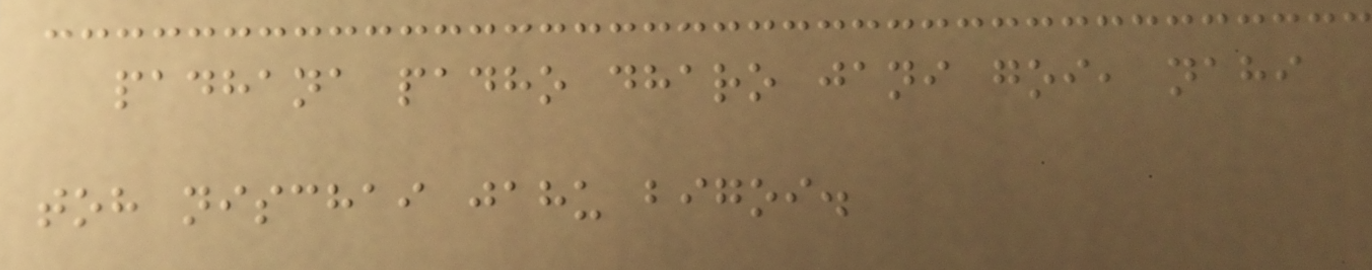padhana padho dharo jani goi, nahi
toh nischai jahu bigoi.
